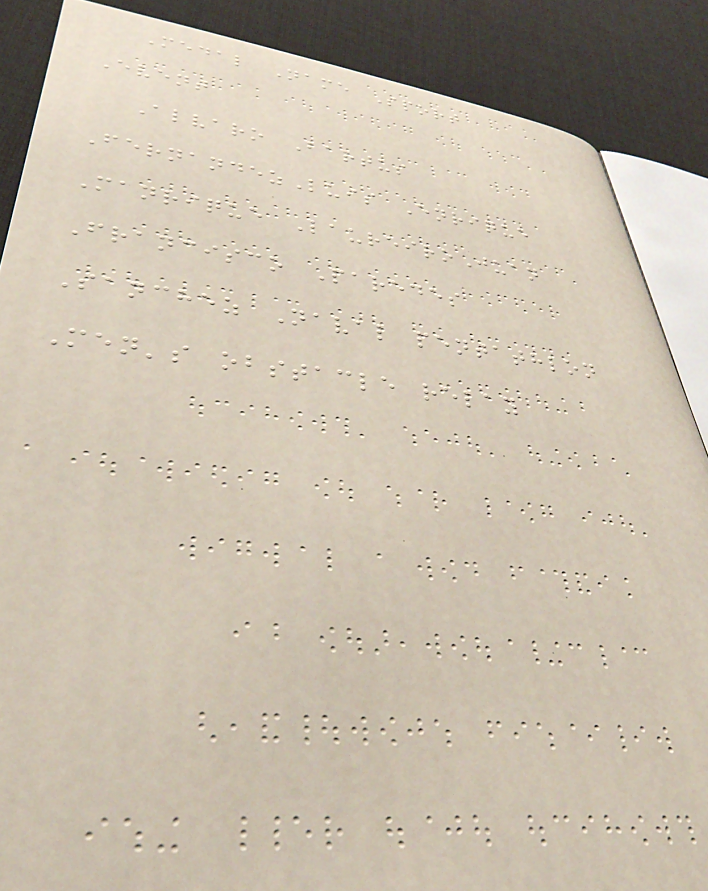Medal Name Sport
Event
Alvaro Bartus
FernandezLuis Enrique
Manrique LaureiroJuan
Francisco Paredes
Sanchez Naval pentathlon
Men's obstacle relay
